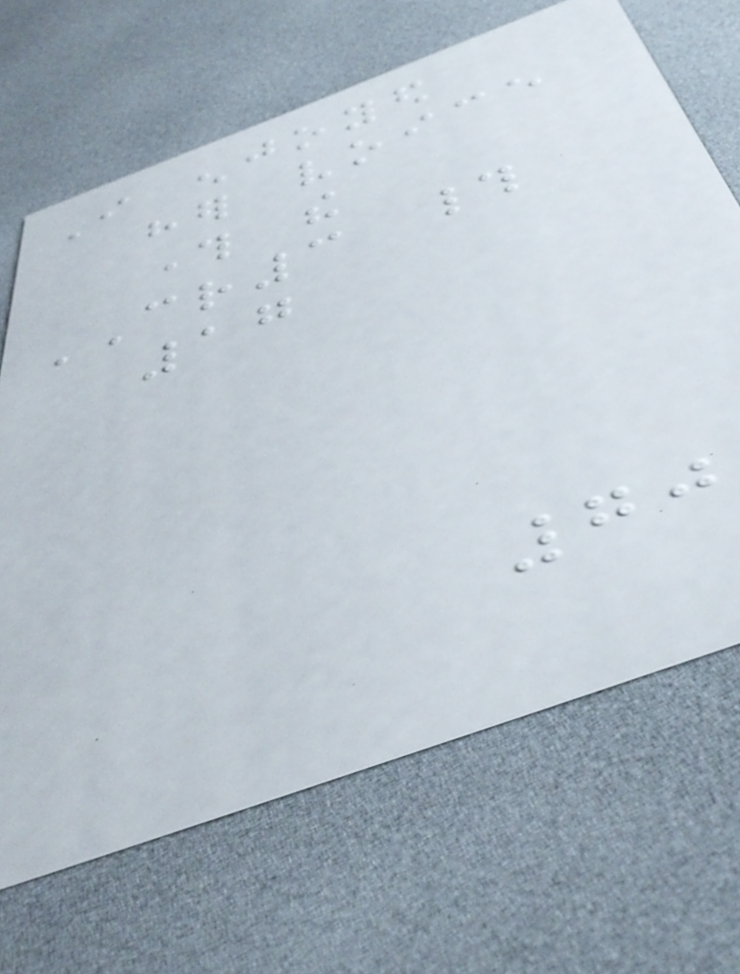I enjoyed
her voice
through the
CR3 #
17
70
